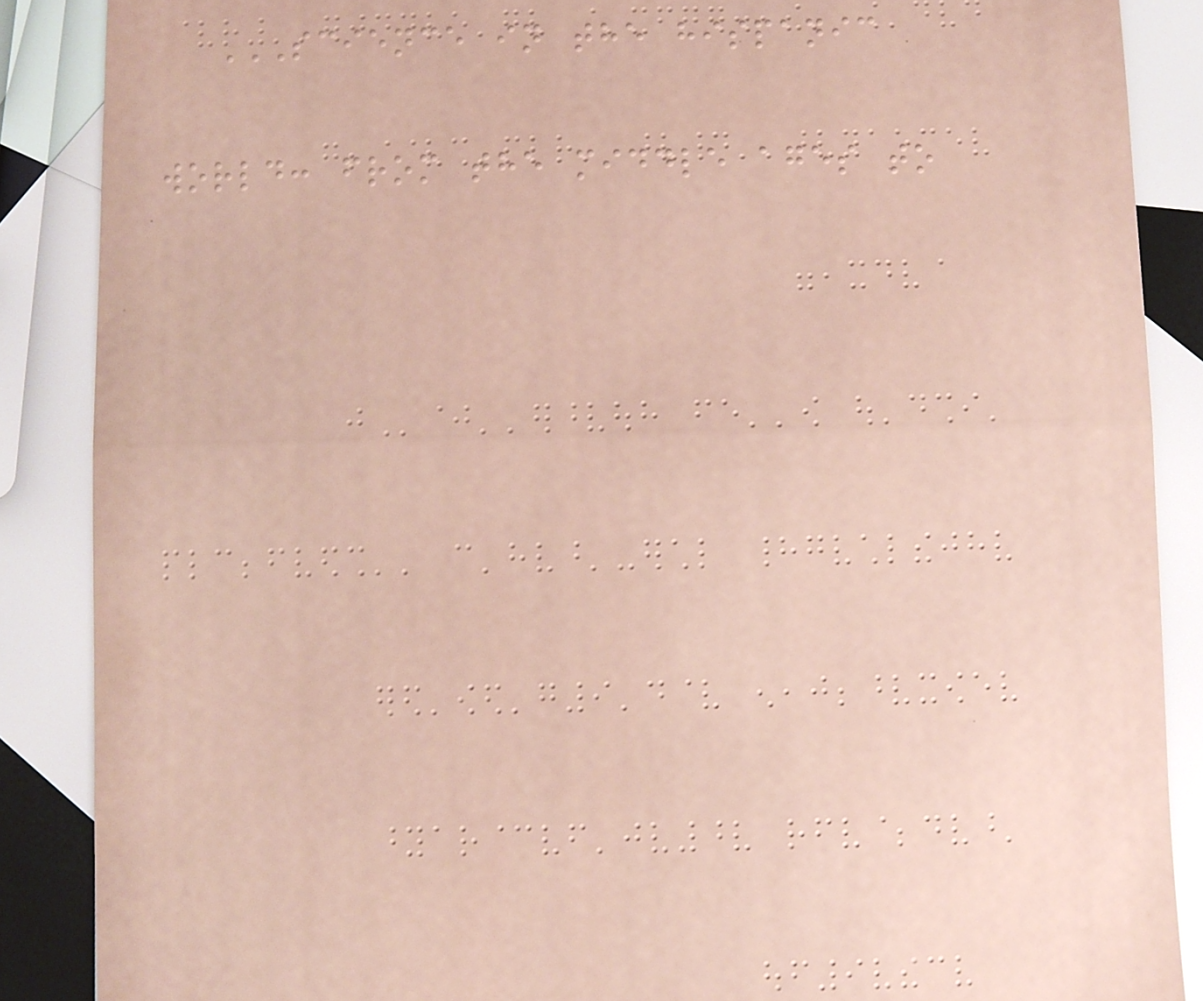SCIENCE IN THE HISPANIC
WORLD: FROM THE MIDDLE AGES TO
